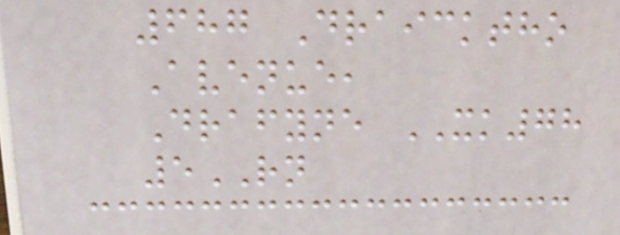687 Draicktho
Avenue,
Drafyne XK78
5RN
